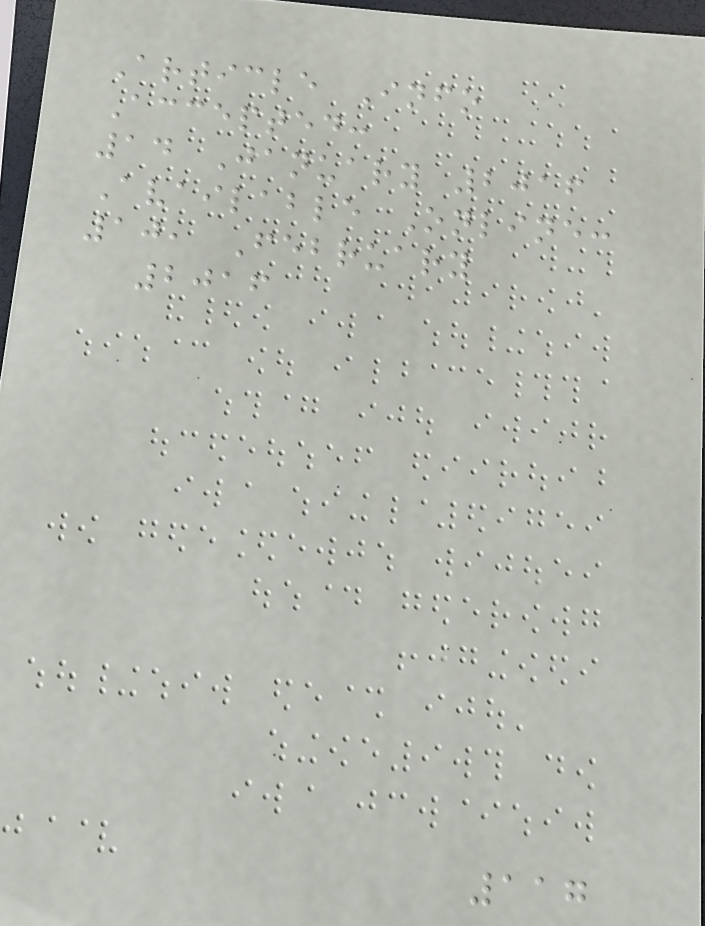Article Info
Accepted:
14 January 2016
Available Online:
10, February
2016
117
